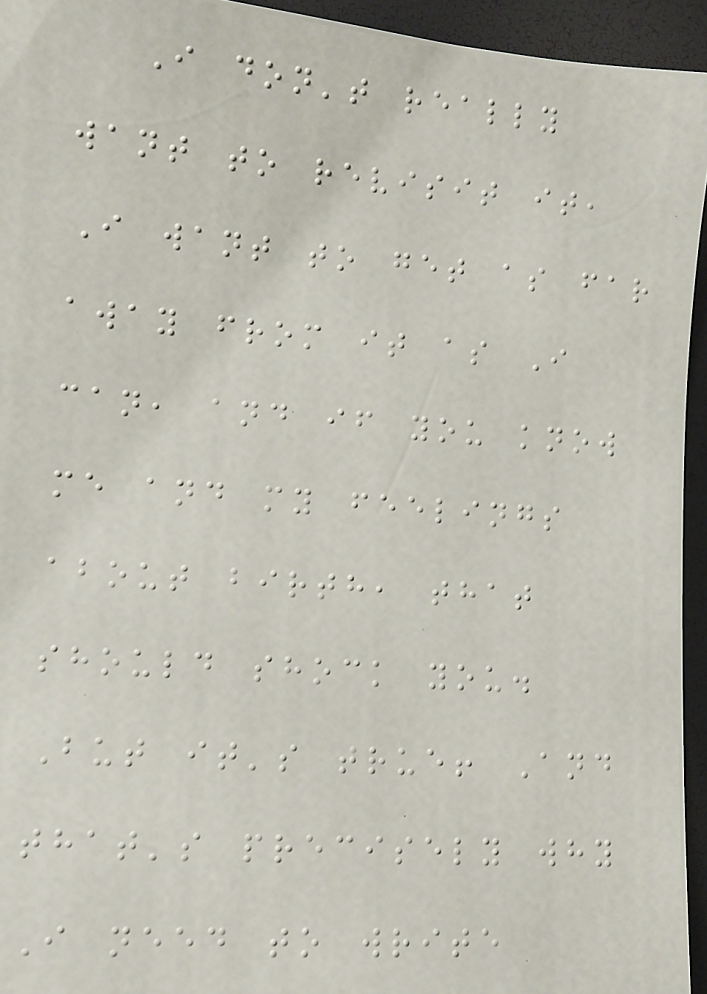I don't really
want to revisit it,
I want to get as far
away from it as I
can, and if you know
me and my feelings
about birth, that
should shock you.
But it's true! And
that's precisely why
I need to write
